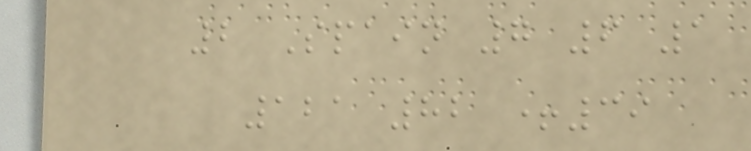2 Spain 7 6 1
121 82 +39
